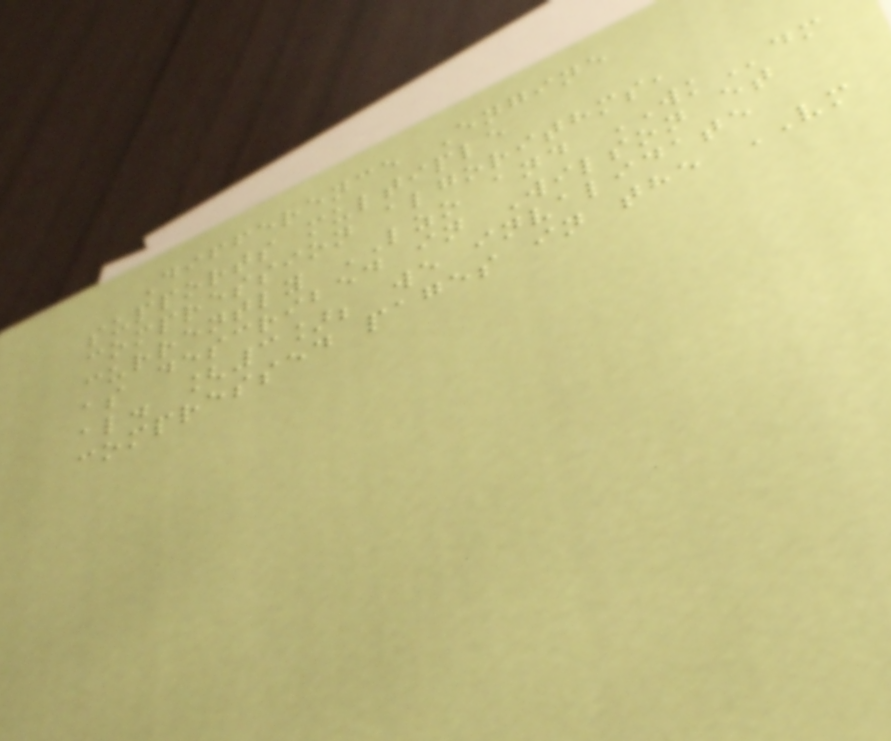Difference Engine
supports multiple
compression algorithms,
currently LZO and WKdm
as described in Wilson et
al. [3]; we invalidate
compressed pages in the VM
